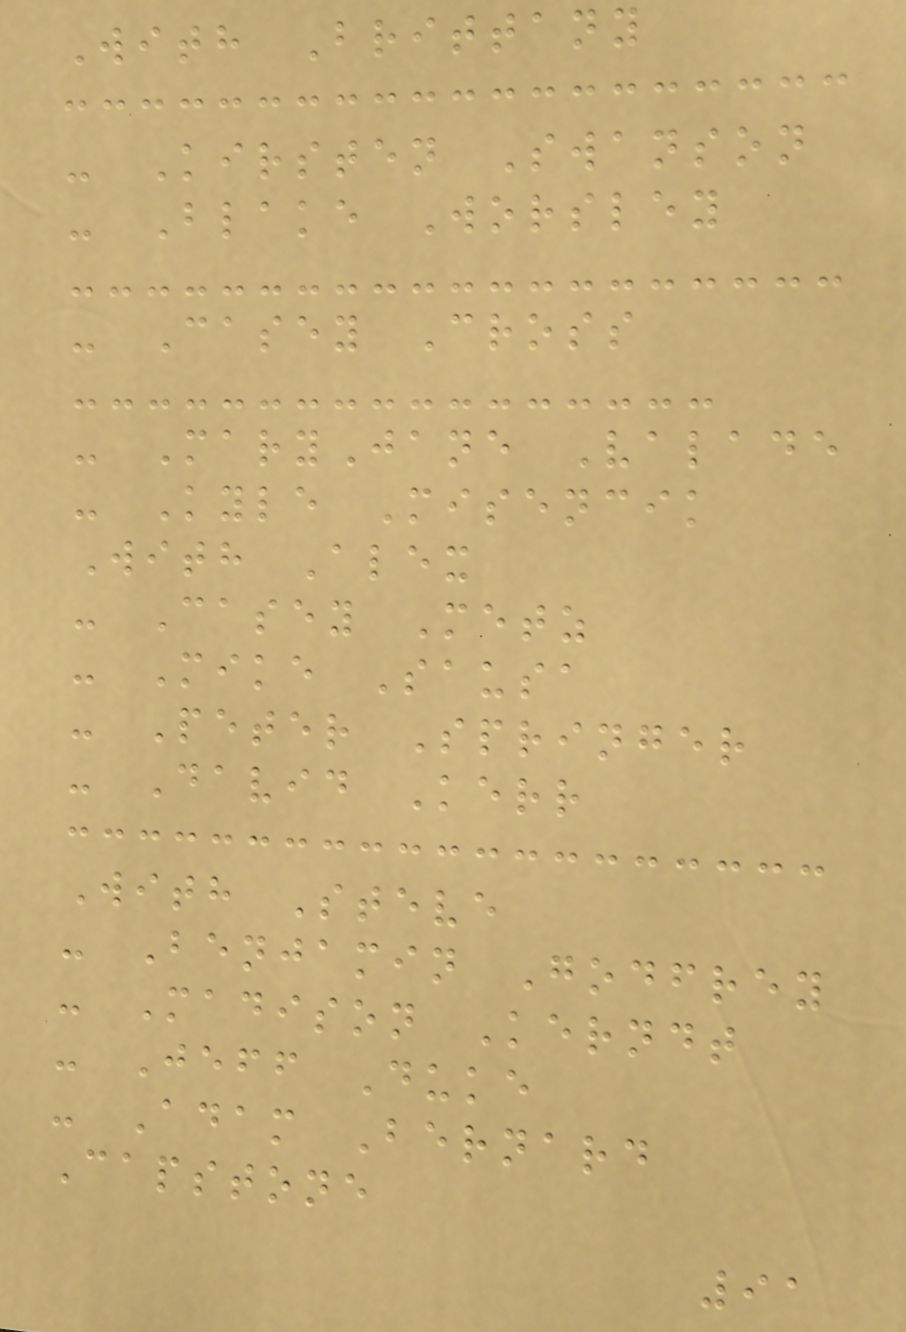With Brittany
- Kirsten Swanson
- Blake Worsley
- Casey Cross
- MaryJane Valade
- Kyle Misencik
With Alex
- Casey Metz
- Mike Sausa
- Peter Springer
- David Kerr
With Steve
- Benjamin Godfrey
- Madison Kerndt
- Jeff Duke
- Adam Bernard
Capstone
91
